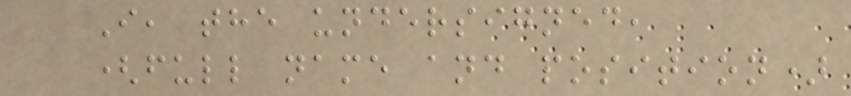I, the undersigned,
(full name and position)
